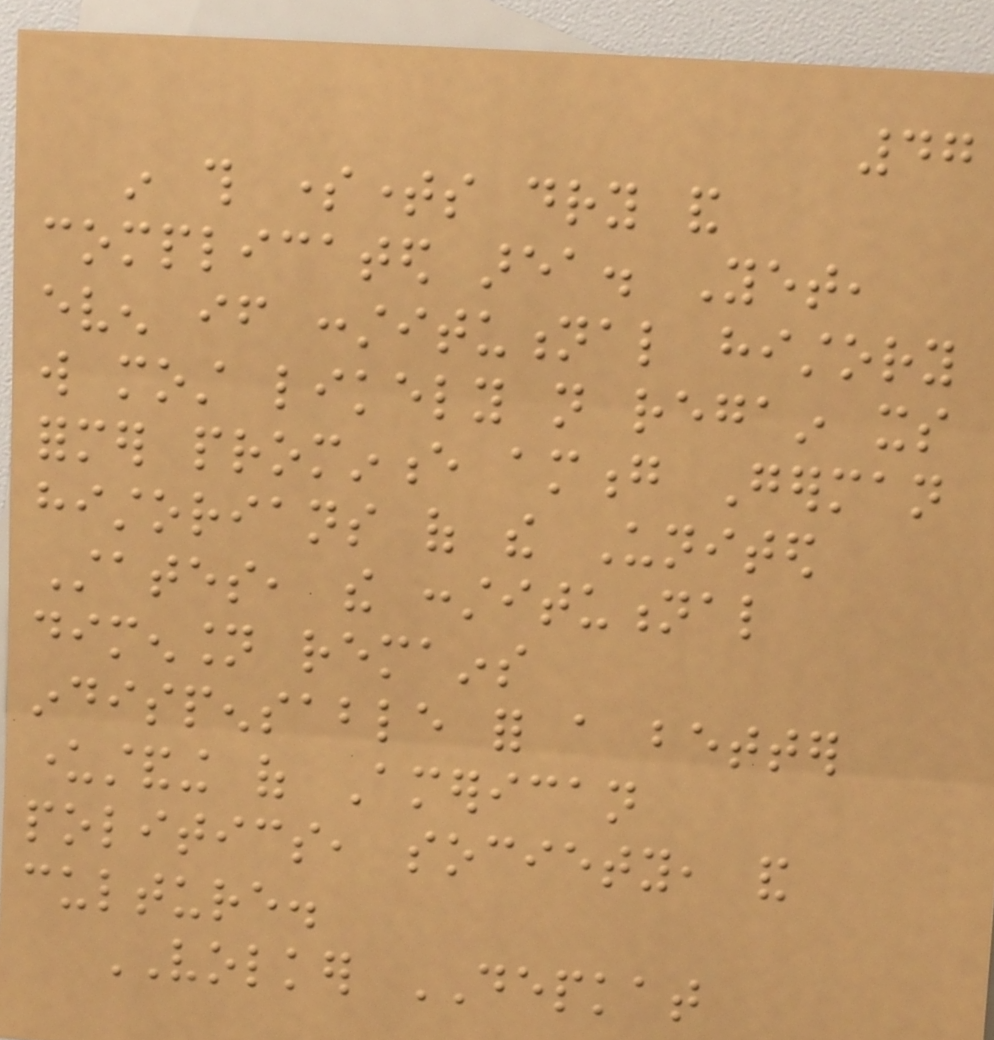47
in this sometimes dry and
complicated area. Yet,
even if constitutional history
will most likely not regain its
former prominence among German
historians of the United
States, the constitutional
dimension remains
indispensable for a better
understanding of American
politics, society, and
culture.
VOLKER DEPKAT
